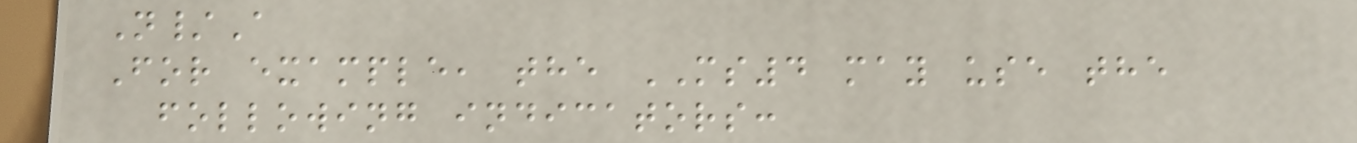N/A
For example, the MS4 may use the
following indicators:
